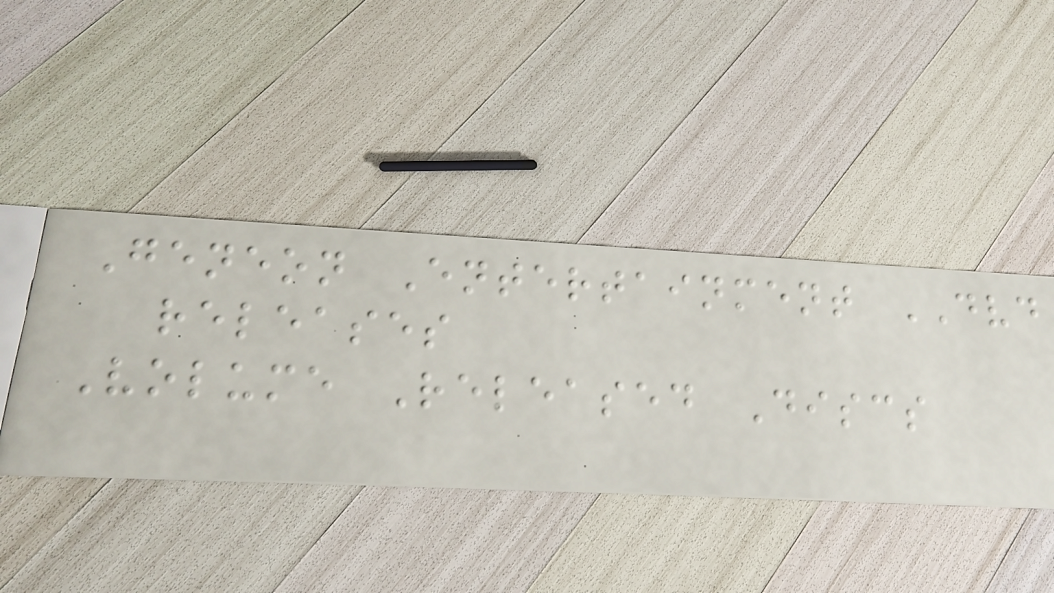Geneon Entertainment DVD
releases
Volume Released Discs
